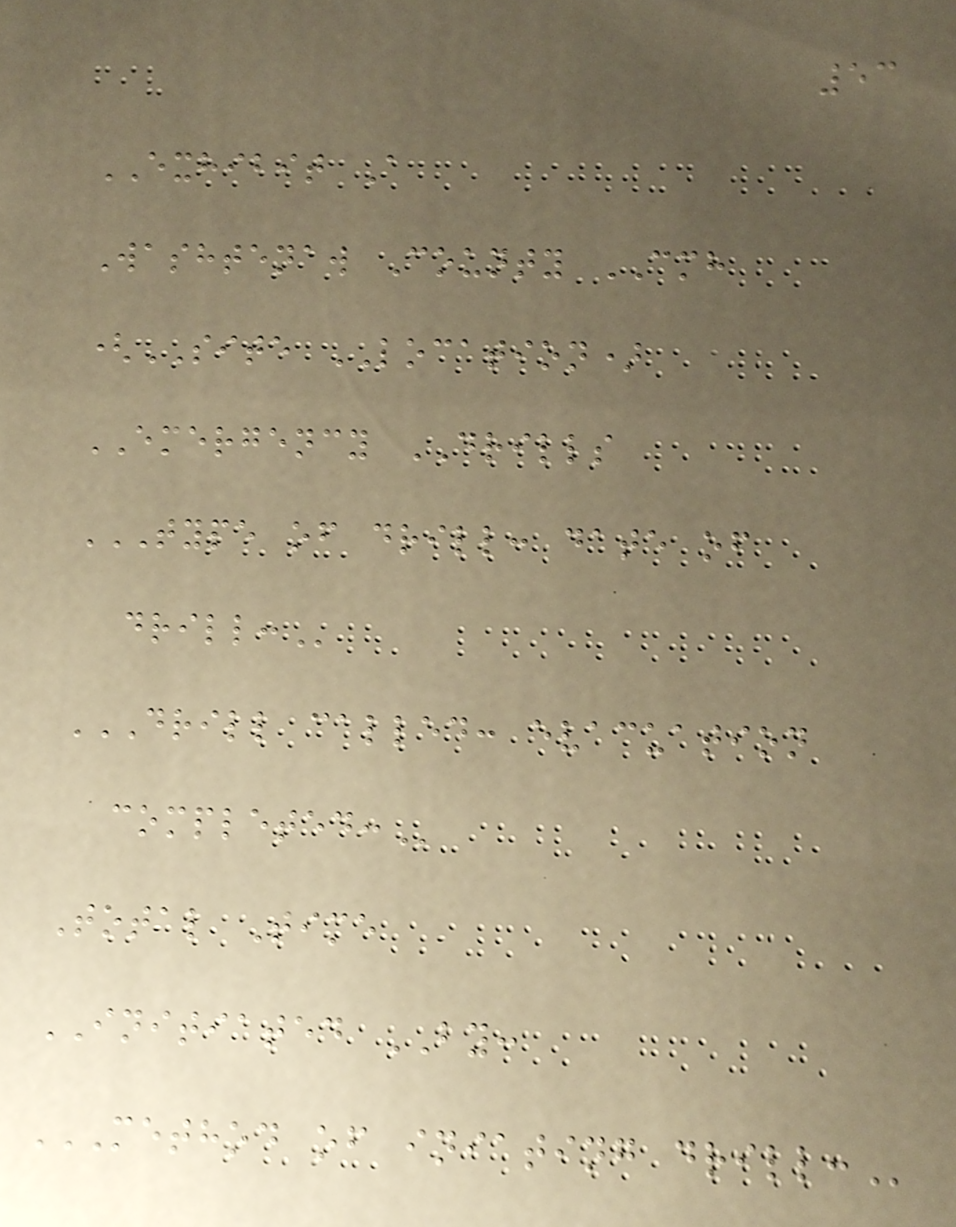53
EXHIBIT A
Washtenaw County CMH
(SITE LOCATION)
EMERGENCY DRILLS
TYPE OF DRILL: DATE OF
DRILL:
DRILL CALLED: EVACUATION
COMPLETED:
Total Time
INITIATED BY:
METHOD OF INIATING DRILL:
